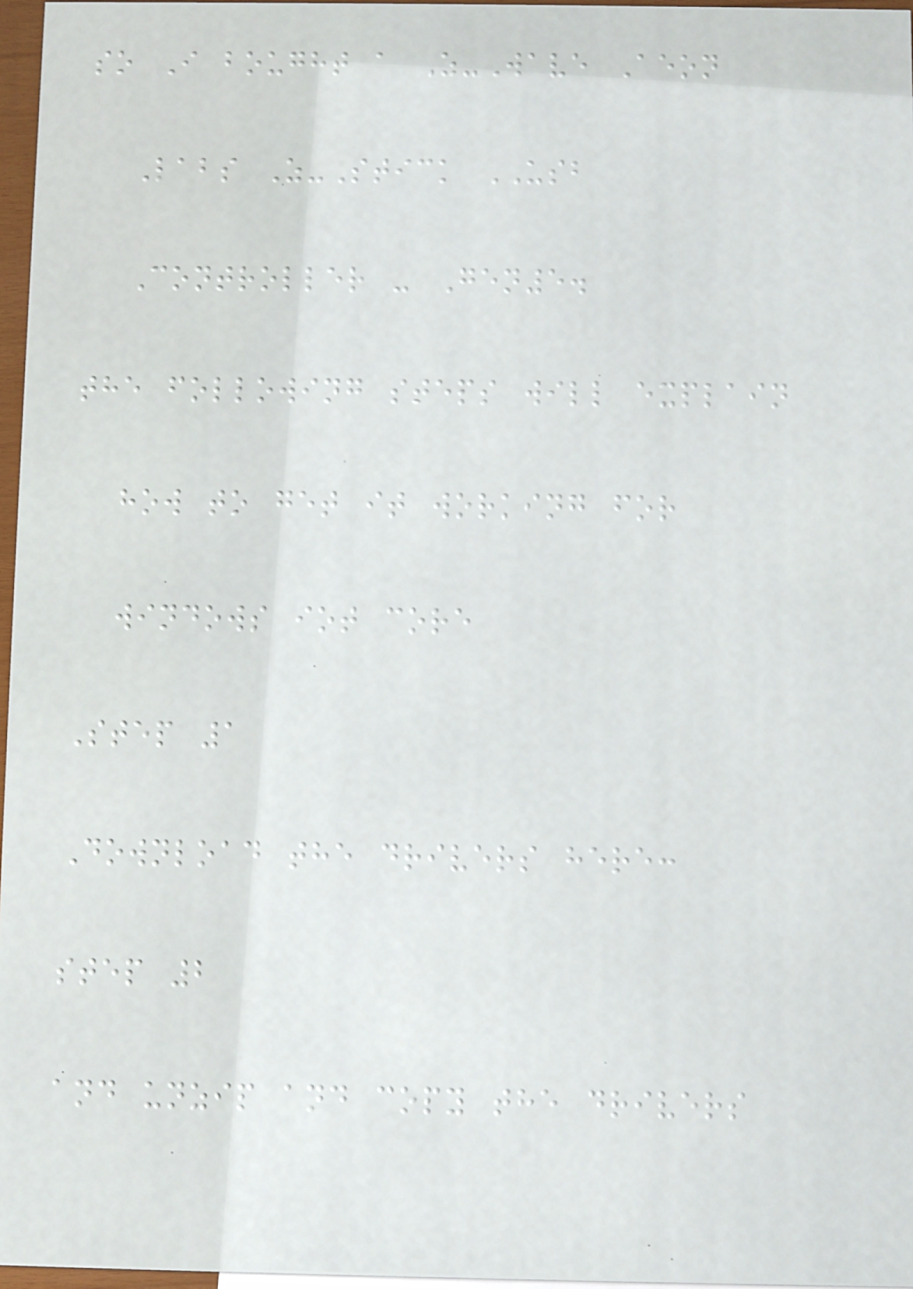so I bought a Z-Wave Aeon
Labs Z-Stick USB
Controller - Gen5.
the following steps will explain
how to get it working for
windows iot core
Step 1
Download the drivers here:
step 2
and unzip and copy the drivers
